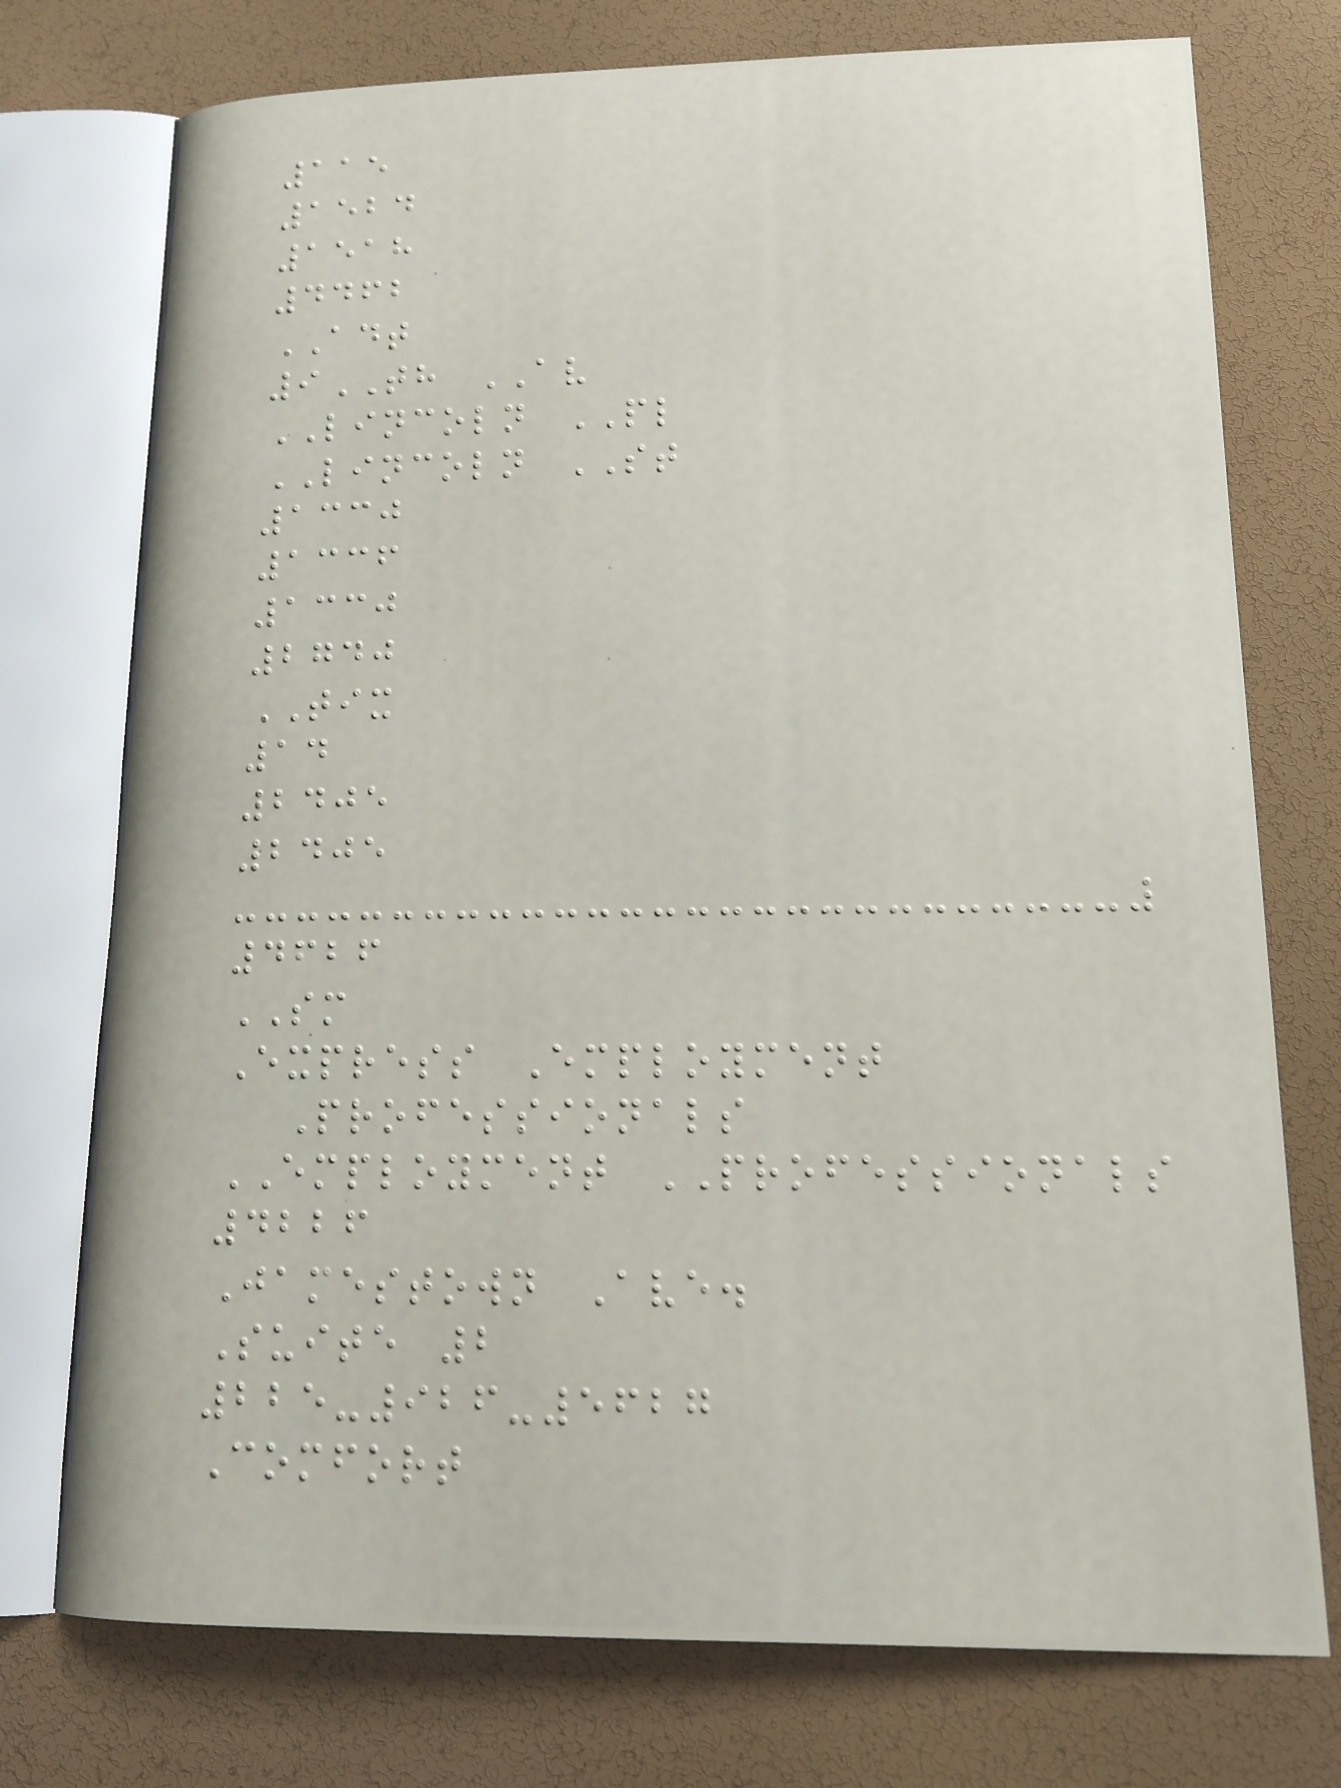115
1524
1518
4462
ADT
9TH AV
LINCOLN PL
LINCOLN ST
1330
1336
1330
2740
TIX
14
2405
2405
4626
SM
Express Employment
Professionals
EMPLOYMENT PROFESSIONALS
4226
Jamestown Ave.
Suite 2
225-926-5627
Comfort
